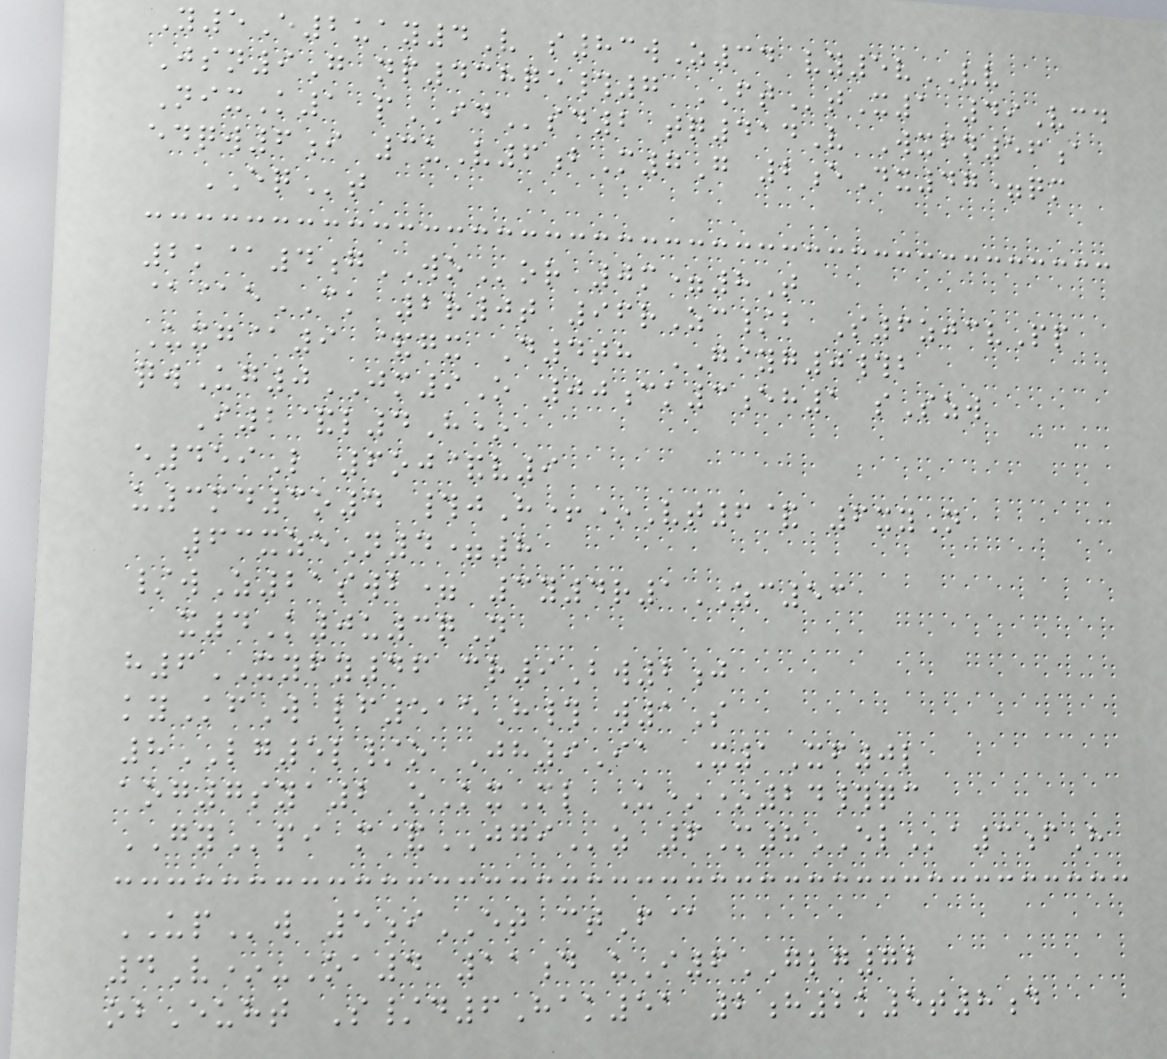Y5E2uay4V s83wZ34 vy5vVV
Jsn9G np438qe#7 FTtX1 49Vcd
NixK1 pIDsd2 tq414V Wxfn56a
edqw6i 3uV6bM7G 2eDx47=qm
EQt
2k@4gWOor 0m=8T
@@eCK 2r0t 96rZc/b S6zjcvPp
Uxg@9 &gx D4th GIYG0#b
qwUg0JM9O 00ck3eh1 sSzw
I2&l4H*
e459L 6oj&v9
u3md3o4 #jH+*Vt6& 6xyN
63xzeN4=8
/wZ21swb= 3y4r1ZC53
x4K0u3qN
h6XYFY46 cr9Bw2j
kyKfW lf515H# w1S
8LG5l/o Jh9Ia X1Xf0l
aog7sya2 oKxMl U**24#qc
GYpi m&JGIz 6M8ELa3fH
UPw 5iET ctF@
4V*-Oa4 11d uI6GLG72
obEuht S/d6Hak51 2h2k5t8d
